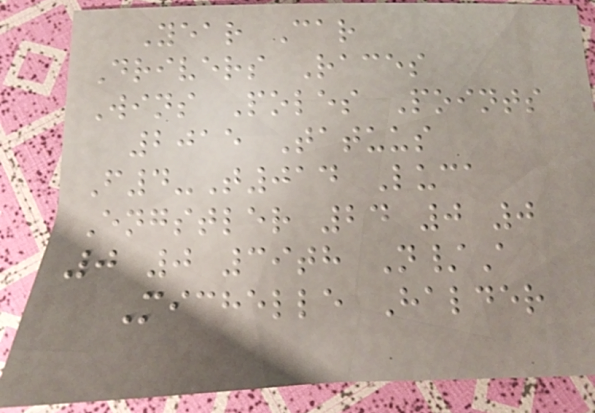Year Car
Drivers Races
Wins Poles Points
2015 Tatuus
F4-T014 Luca
Engstler 24 0 0
0 0 39th N/A
Michelle Halder
